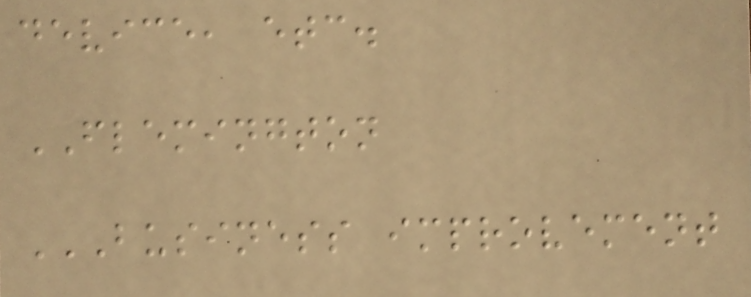device, etc.
FLEMINGTON
BUSINESS IMPROVEMENT
